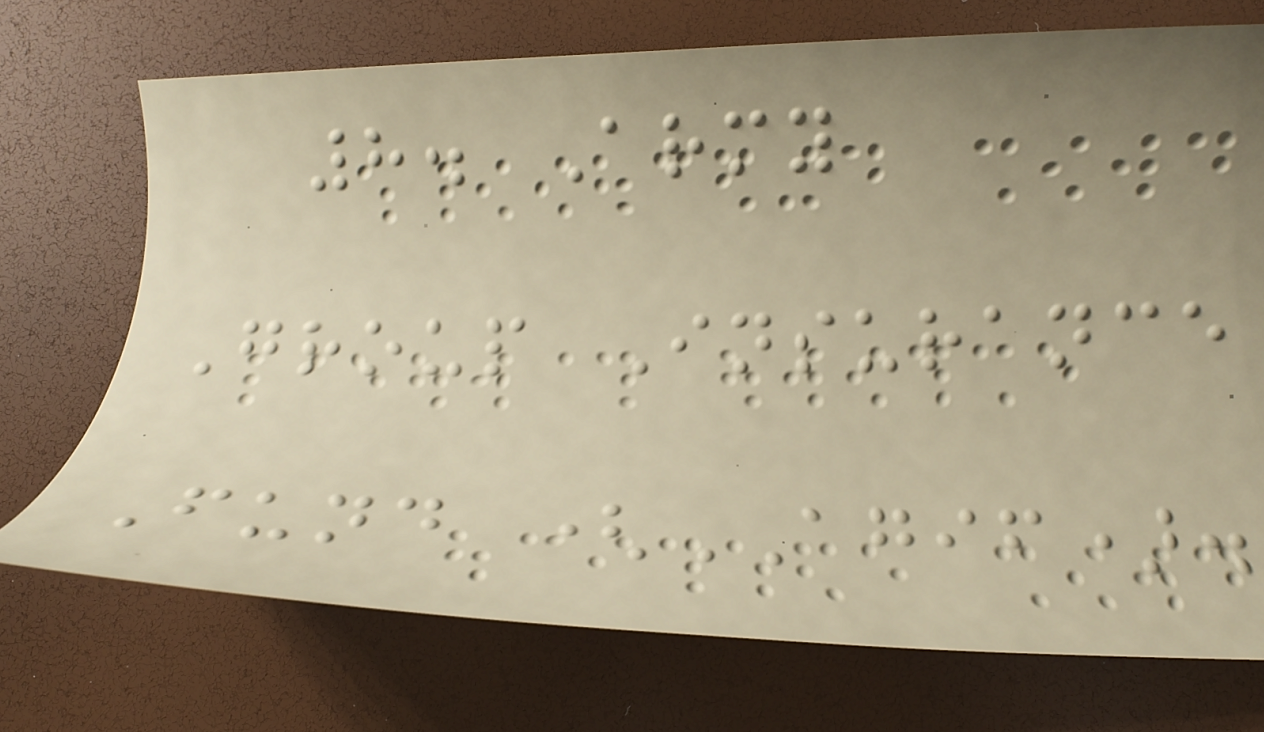8. Army
Group Insurance
Fund (AGIF).
